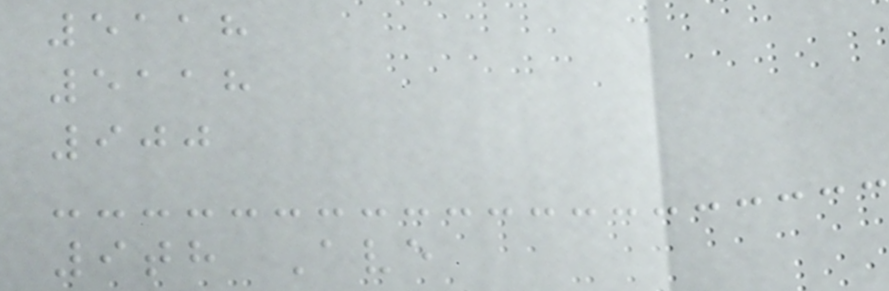5118
5118
900
9th Ave
